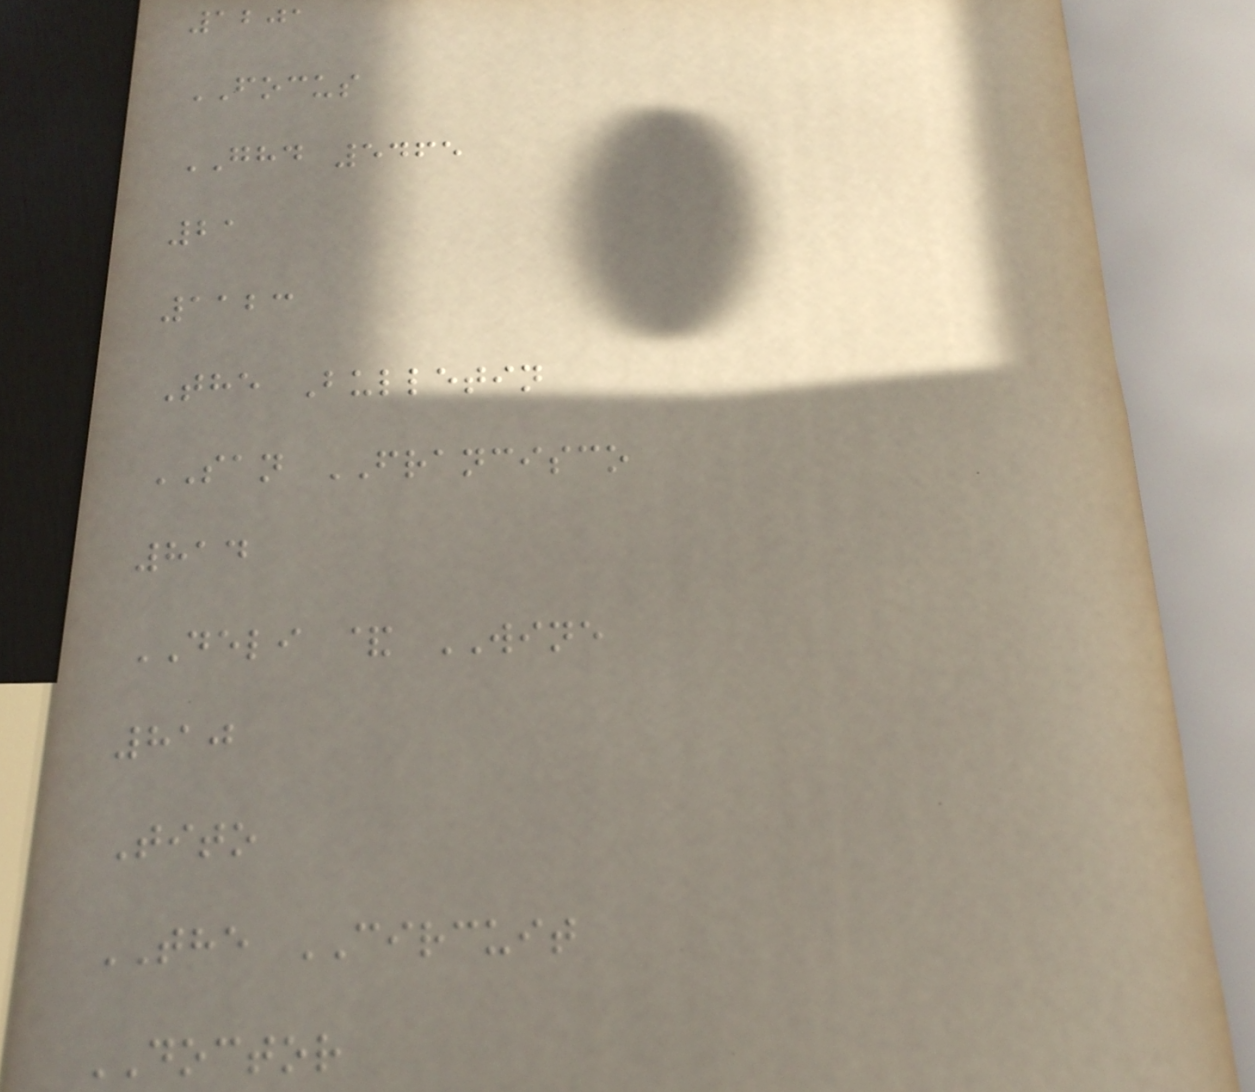1201
FOCUS
GHD 5465
21
1123
The Bulletin
SAN FRANCISCO
814
DELI & WINE
810
Tito
THE CIRCUIT
DOCTOR
